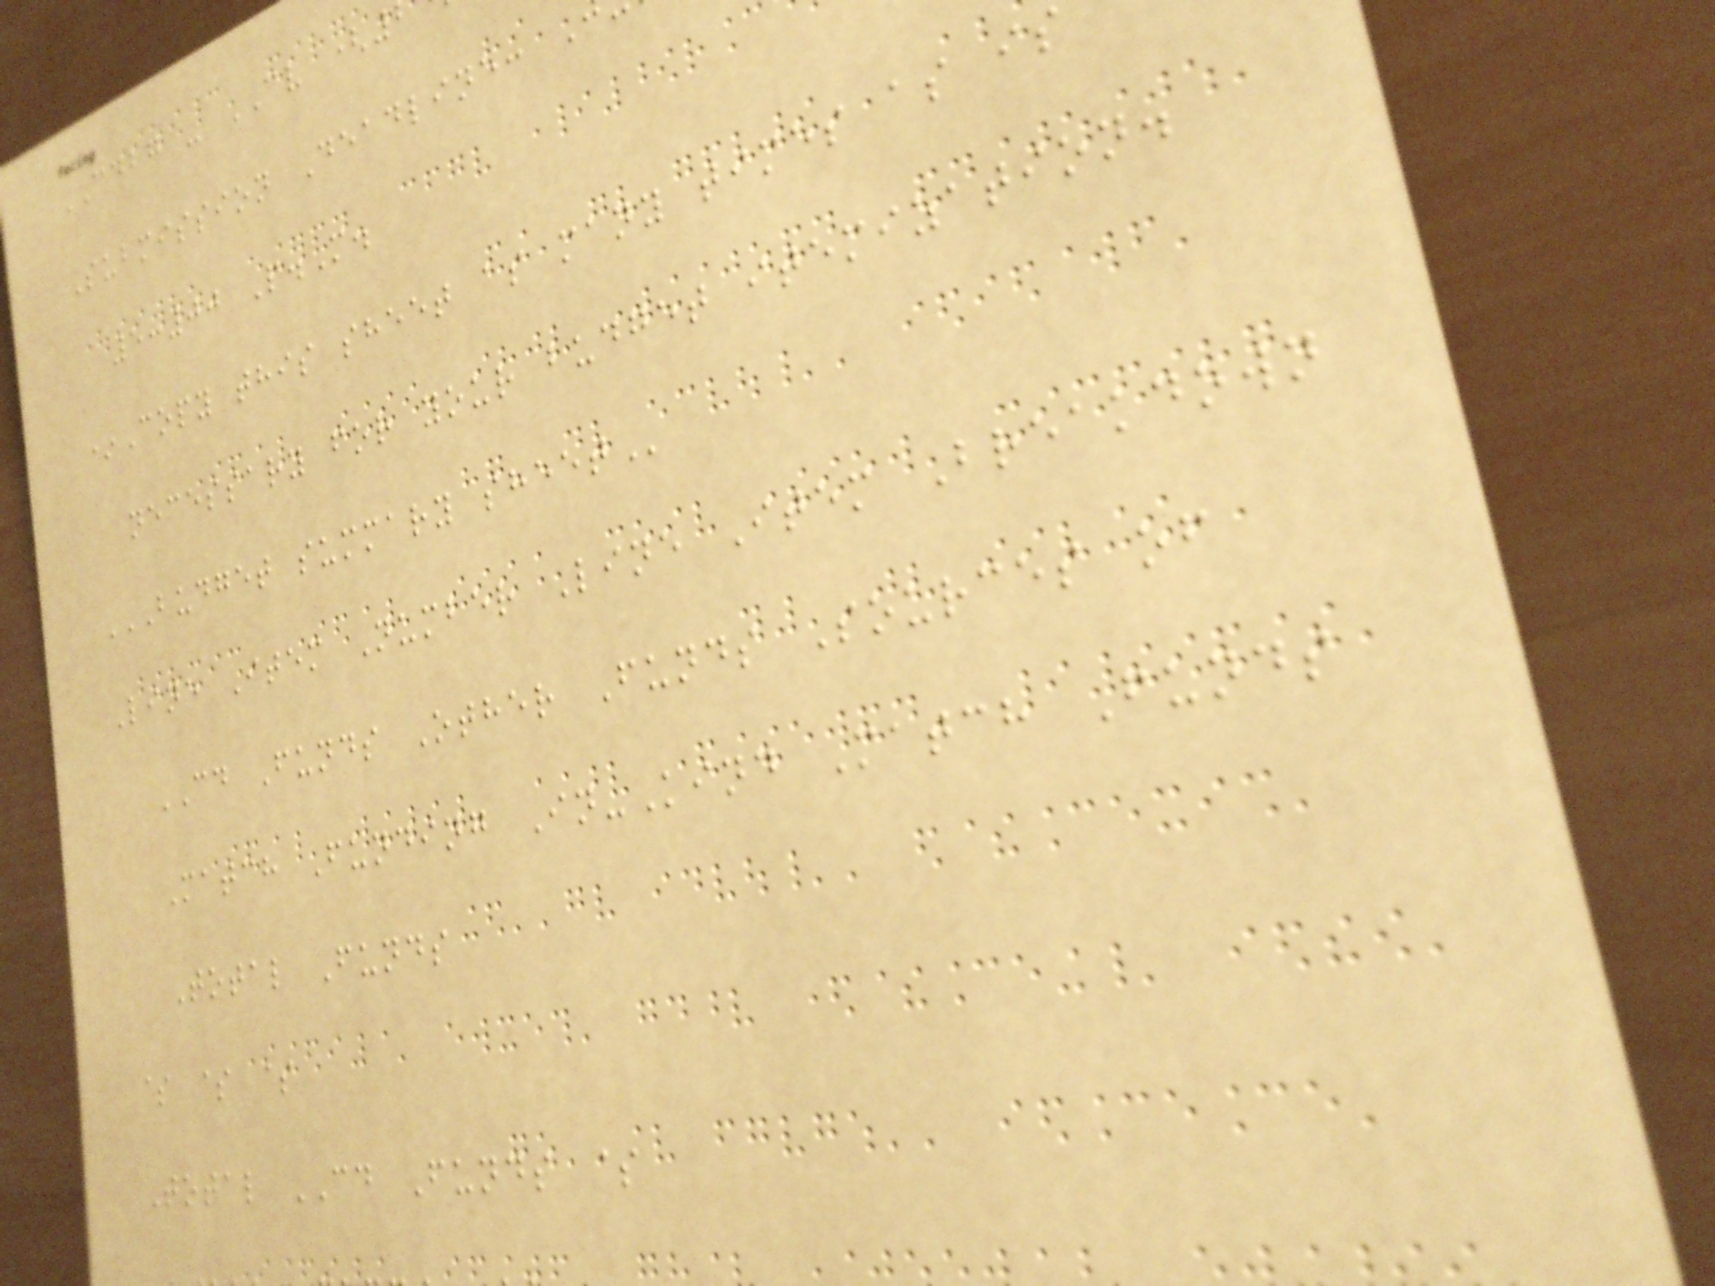CDBG - CV (
Submission Deadline:
5:00 P.M.
*Copy this sheet as many times as is
necessary for your budget itemization.
BUDGET SUMMARY SHEET
Line Item Number Line Item Breakdown
CD Funds Other Funds Sources of
Match Funding In-Kind Match Funds
Total Funds
$ $ $
Total CD Funds $
